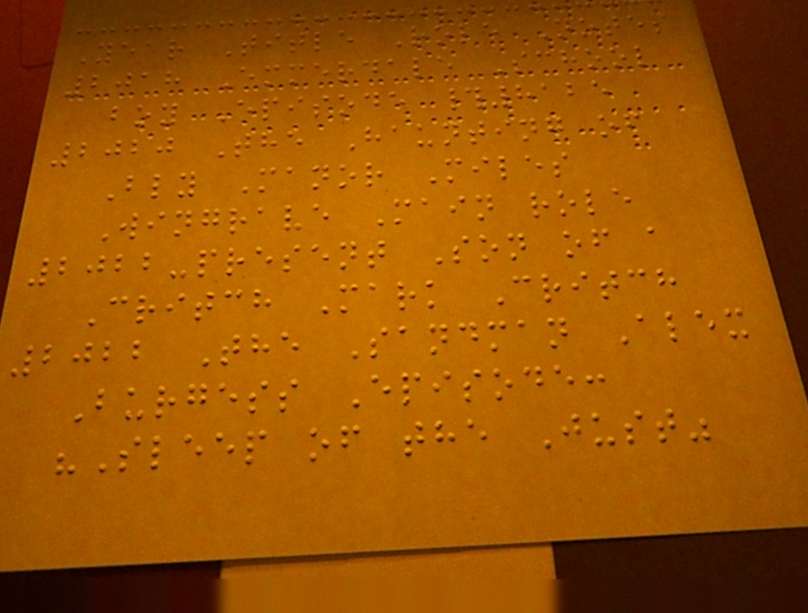Year Title Role Notes
2018 Emmerdale School
boy Episode #8125
2020 The Haunting of
Bly Manor Miles
Wingrave Main role
2022-present Son of a
Critch Mark Critch
2022 The Sandman Alex
Burgess Episode:
"Sleep of the Just"
